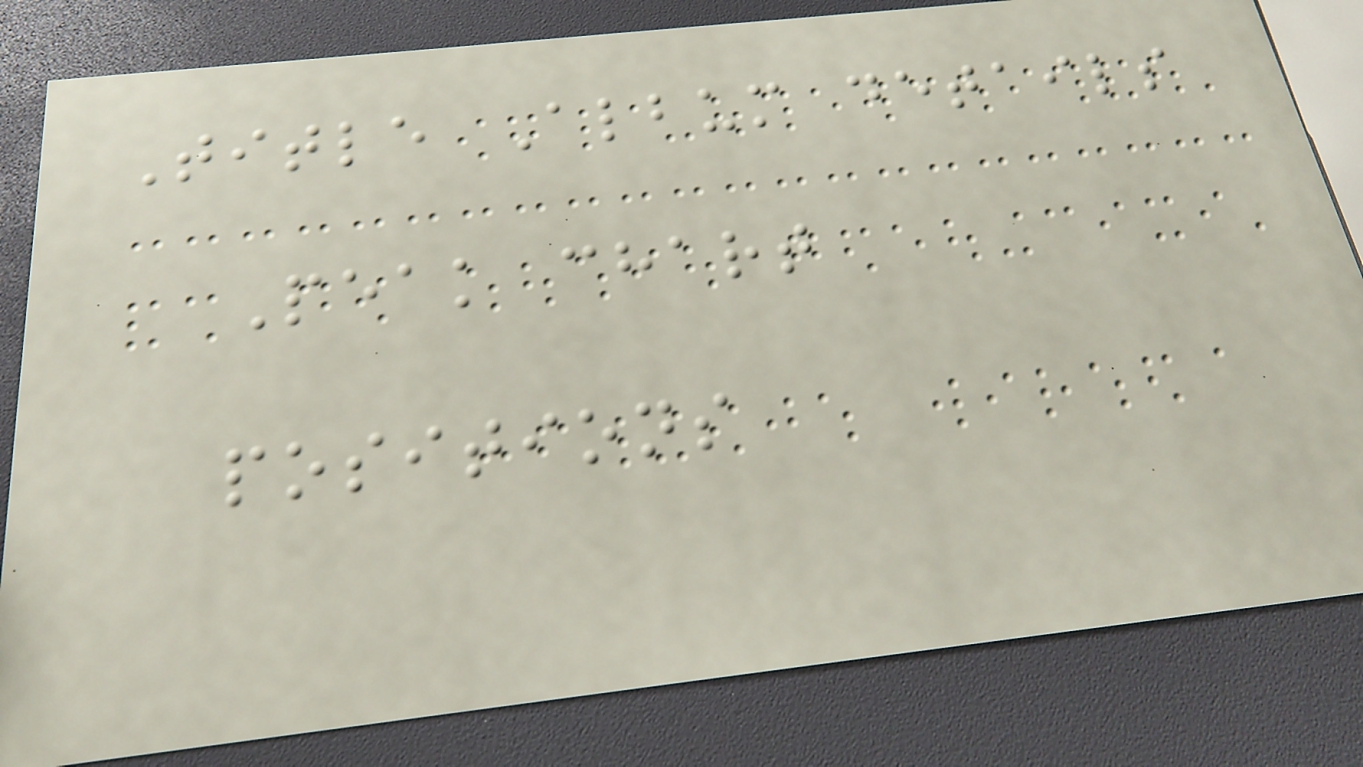Title Album details
Peak chart
positions
